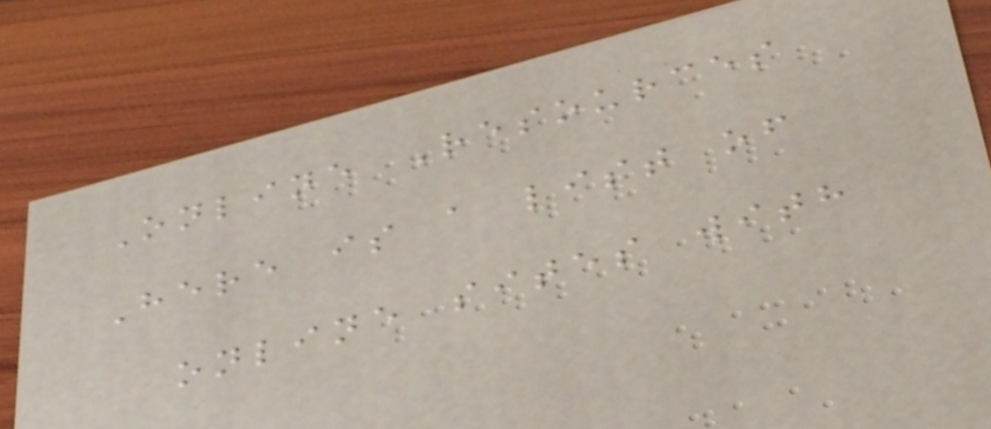Online Resources
Here is a list of
online sites with
